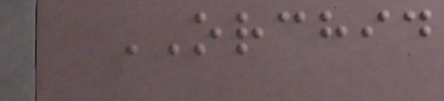ORCHID
